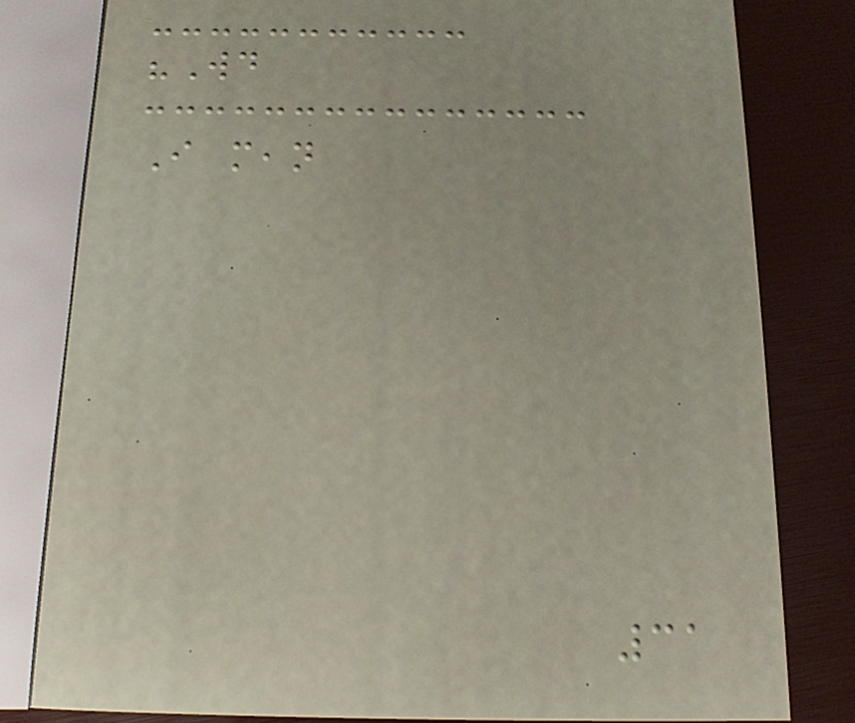"Would
I mean
31
